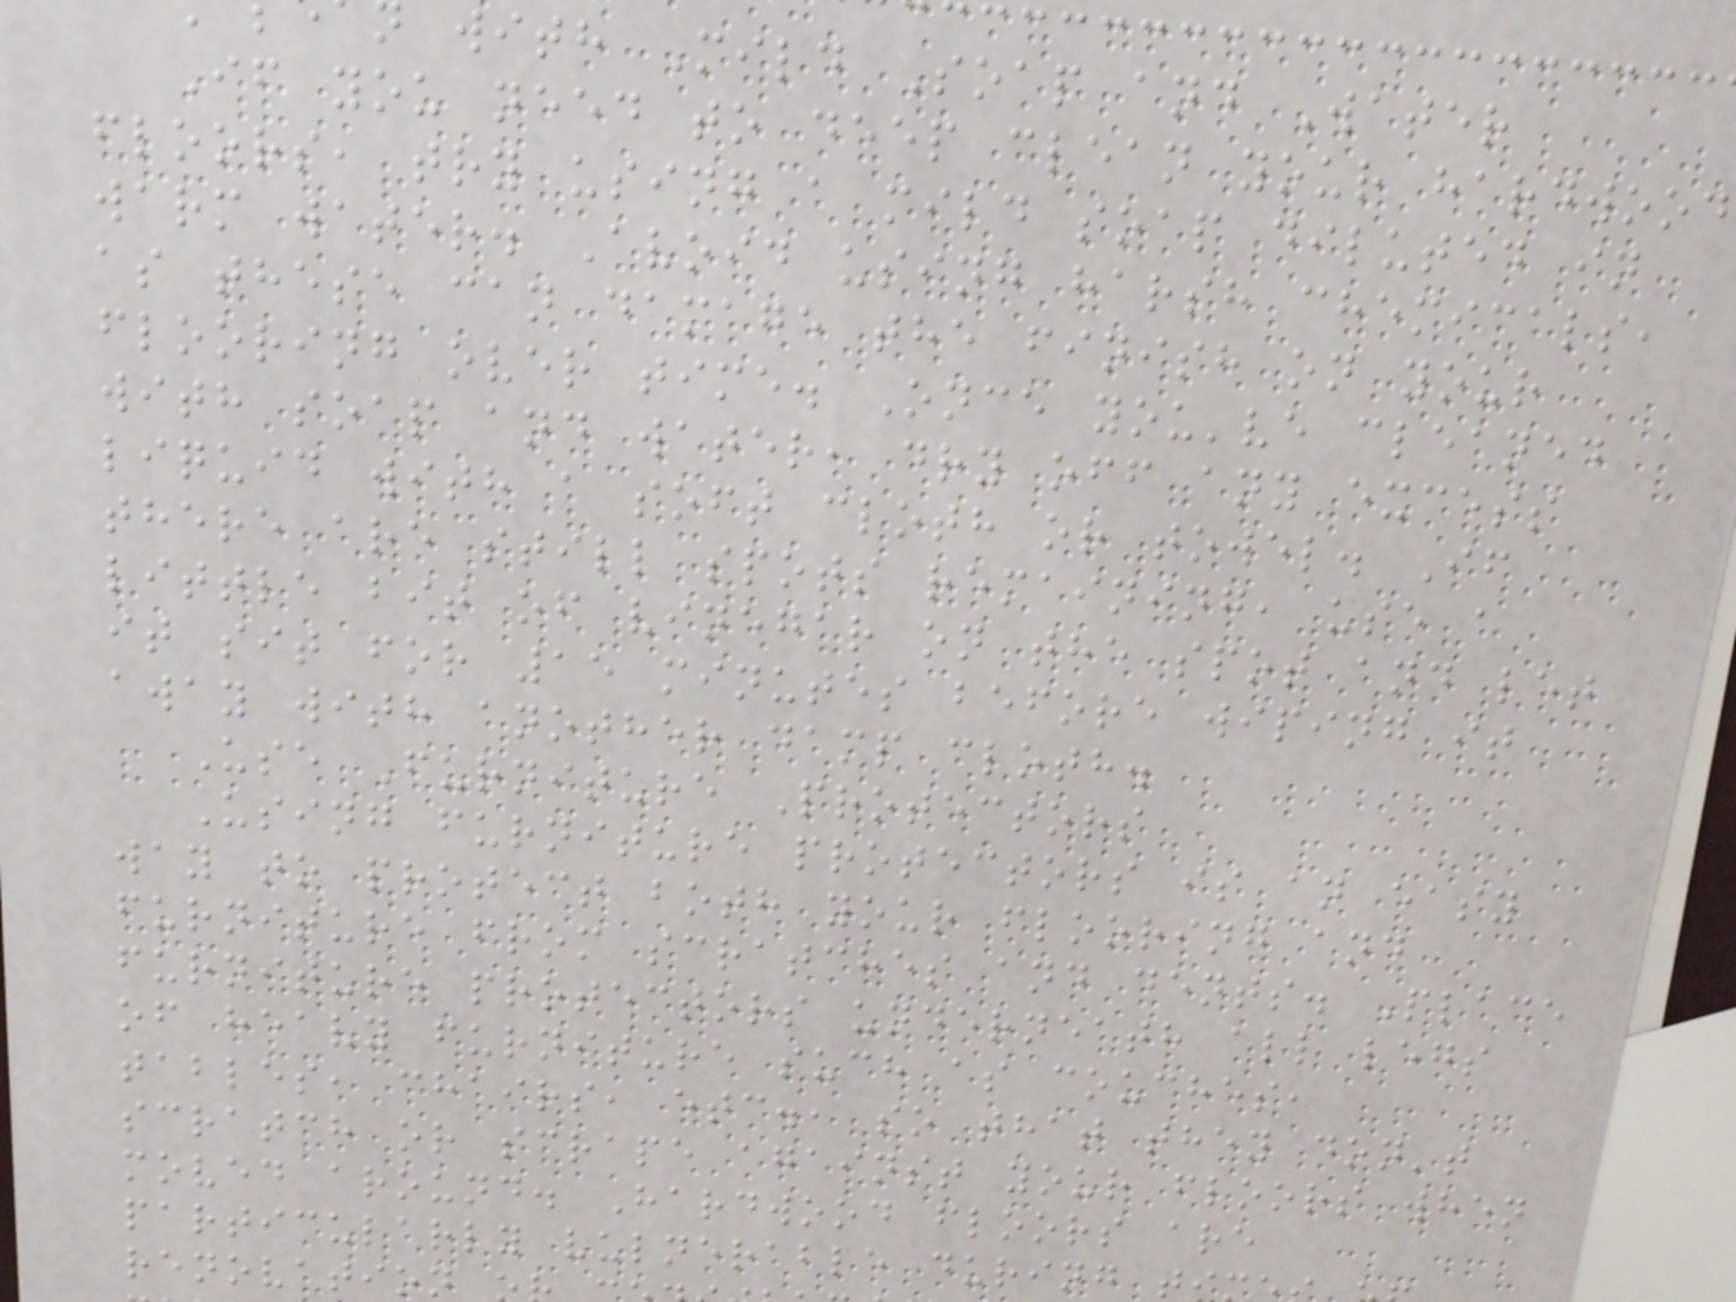with Mild Soap and Water
If you need to deep clean your hardwood
floors, try using a mild soap diluted in
warm water. Avoid using harsh chemicals,
as these can damage the finish on your
flooring over time. Once you've cleaned
with soap and water, dry off any excess
liquid with a soft cloth or towel. If
there are still spots remaining, use a
little bit of vinegar on the spot and let
it sit for 15 minutes before wiping it
away with another damp cloth.
Use Furniture Protectors
Using furniture protectors is an easy
way to protect both your flooring and
furniture from scratches and dents. Place
furniture protectors underneath all legs
of heavy furniture such as couches,
tables, chairs, etc., so that they don't
scratch or scrape against your floors when
moved around. Hardwood floors are
particularly vulnerable during t
renovation
